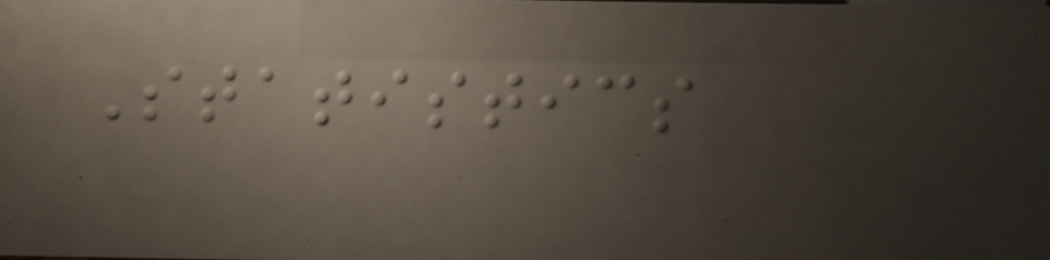Statistics
